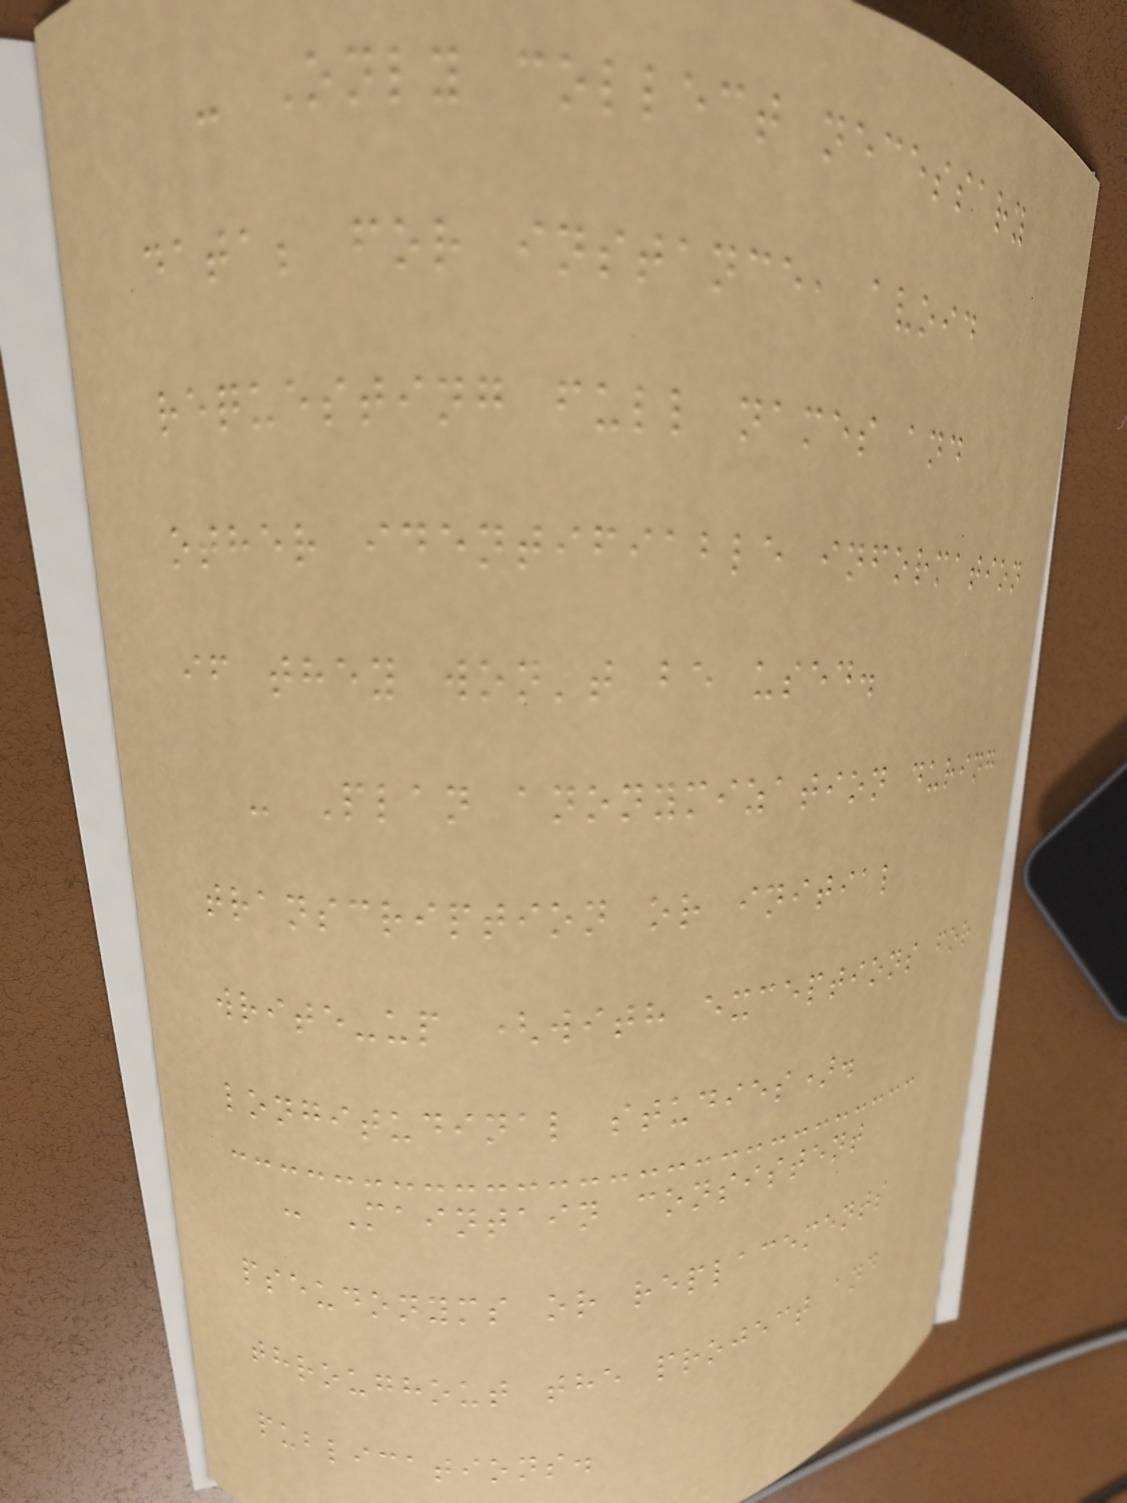- Only collect necessary
data; for instance, avoid
requesting full names and
other identifiable information
if they won't be used.
- Plan anonymization during
transcription or initial
write-up (with exceptions for
longitudinal studies).
- Maintain consistent
pseudonyms or replacements
throughout the project and
publications.
